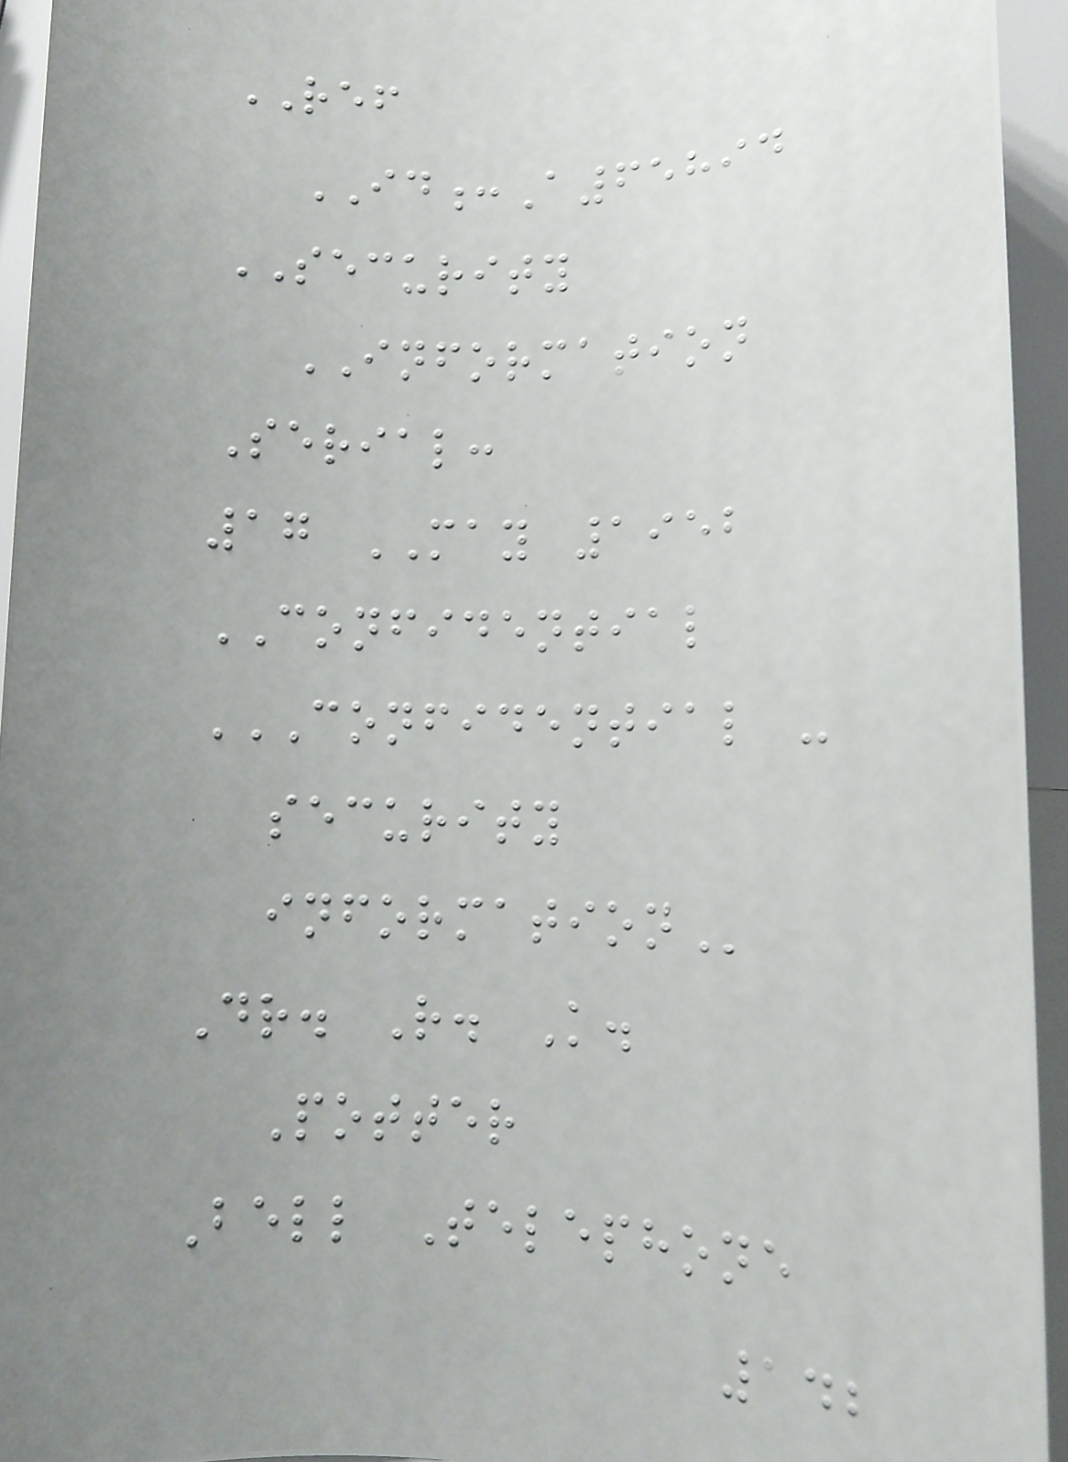REF
ID:A65894
SECURITY
INFORMATION
Serial:
17 MAY 1952
CONFIDENTIAL
CONFIDENTIAL -
SECURITY
INFORMATION
Dr. R. K.
Potter
Bell Telephone
142
